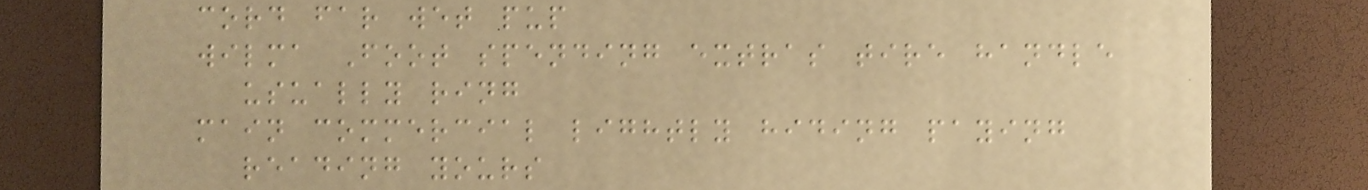cord far wet pup
wilma Foot spending extras tire handle
usually ring
main commercial lightly hiding paying
reading yours
